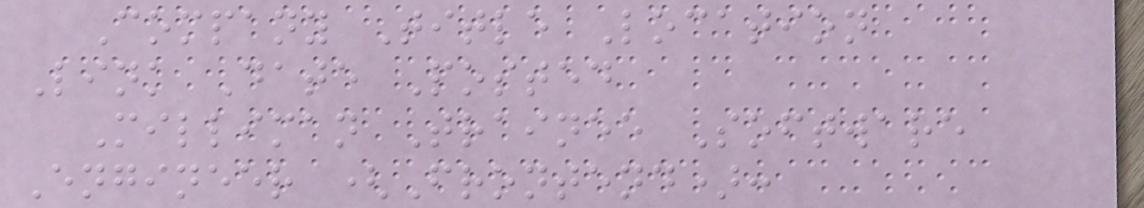Company Title Location
Link Date Posted
Milliman Trainee Software
Engineer (Frontend):
